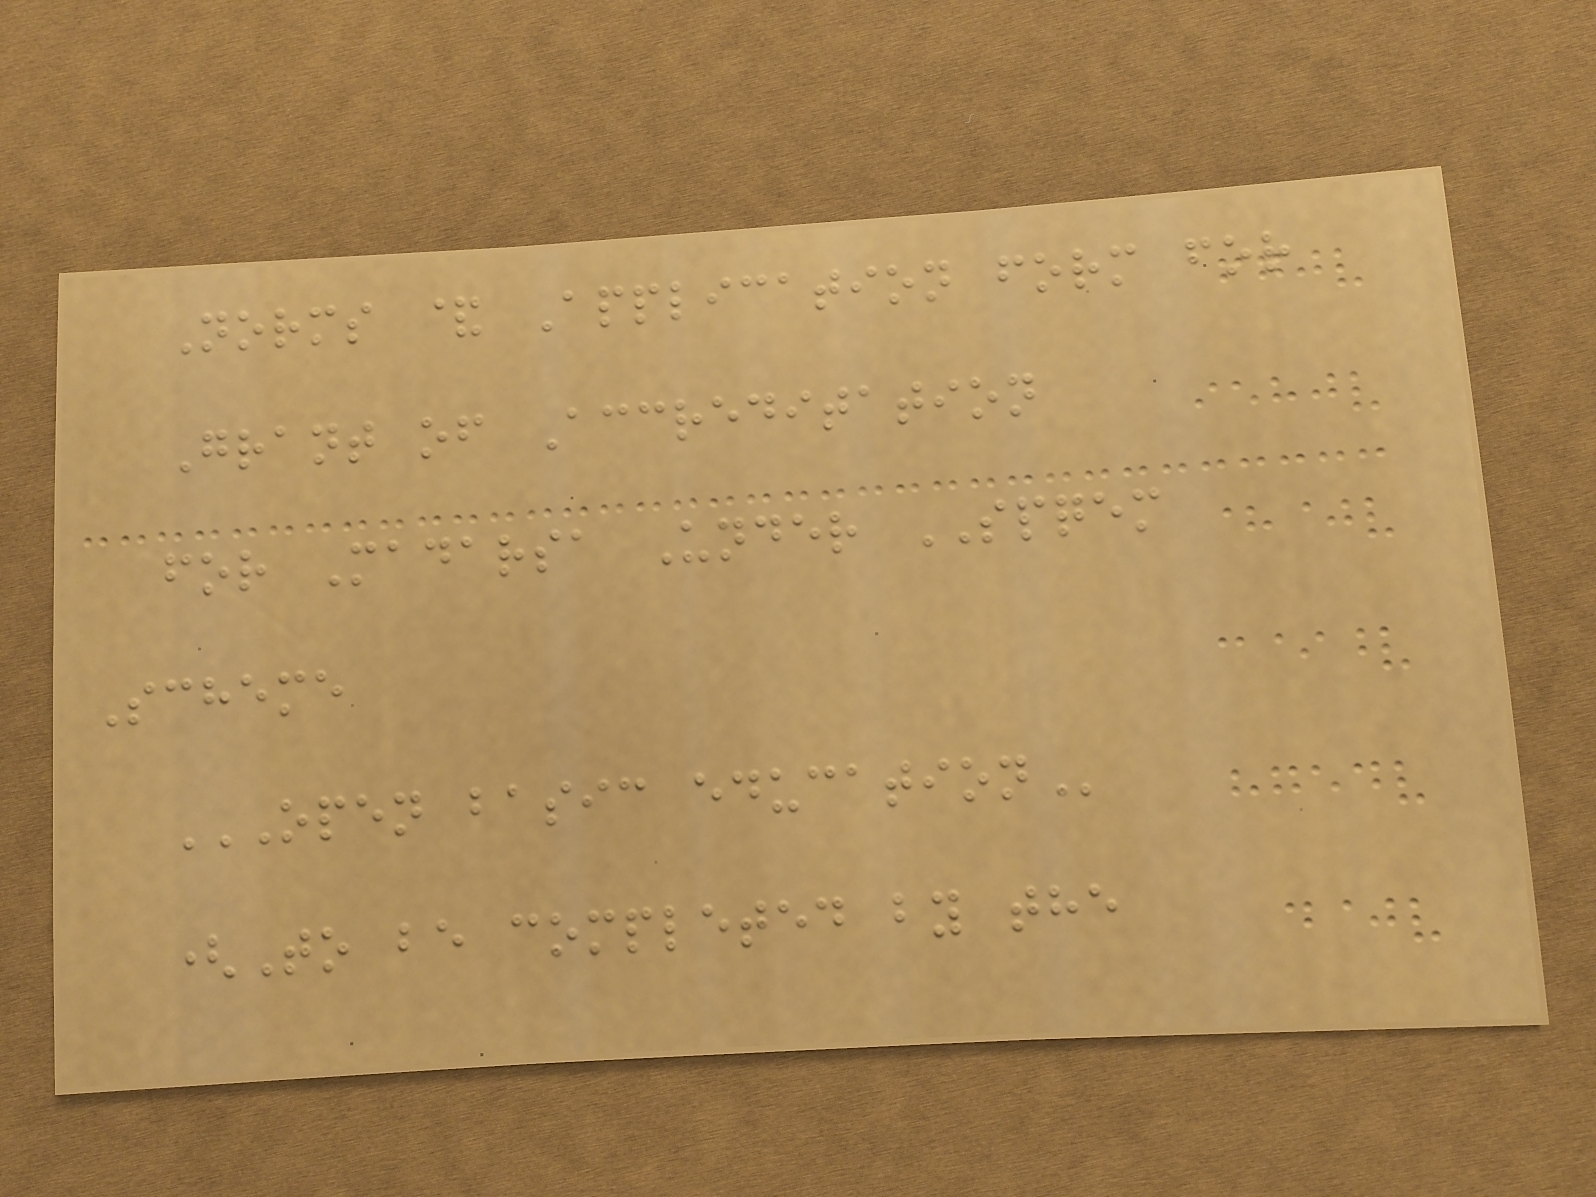Norms & Application form for
Grant of Accreditation
for Madarsa Under SPQEM
Scheme
OPEN BASIC EDUCATION
(To be completed by the
